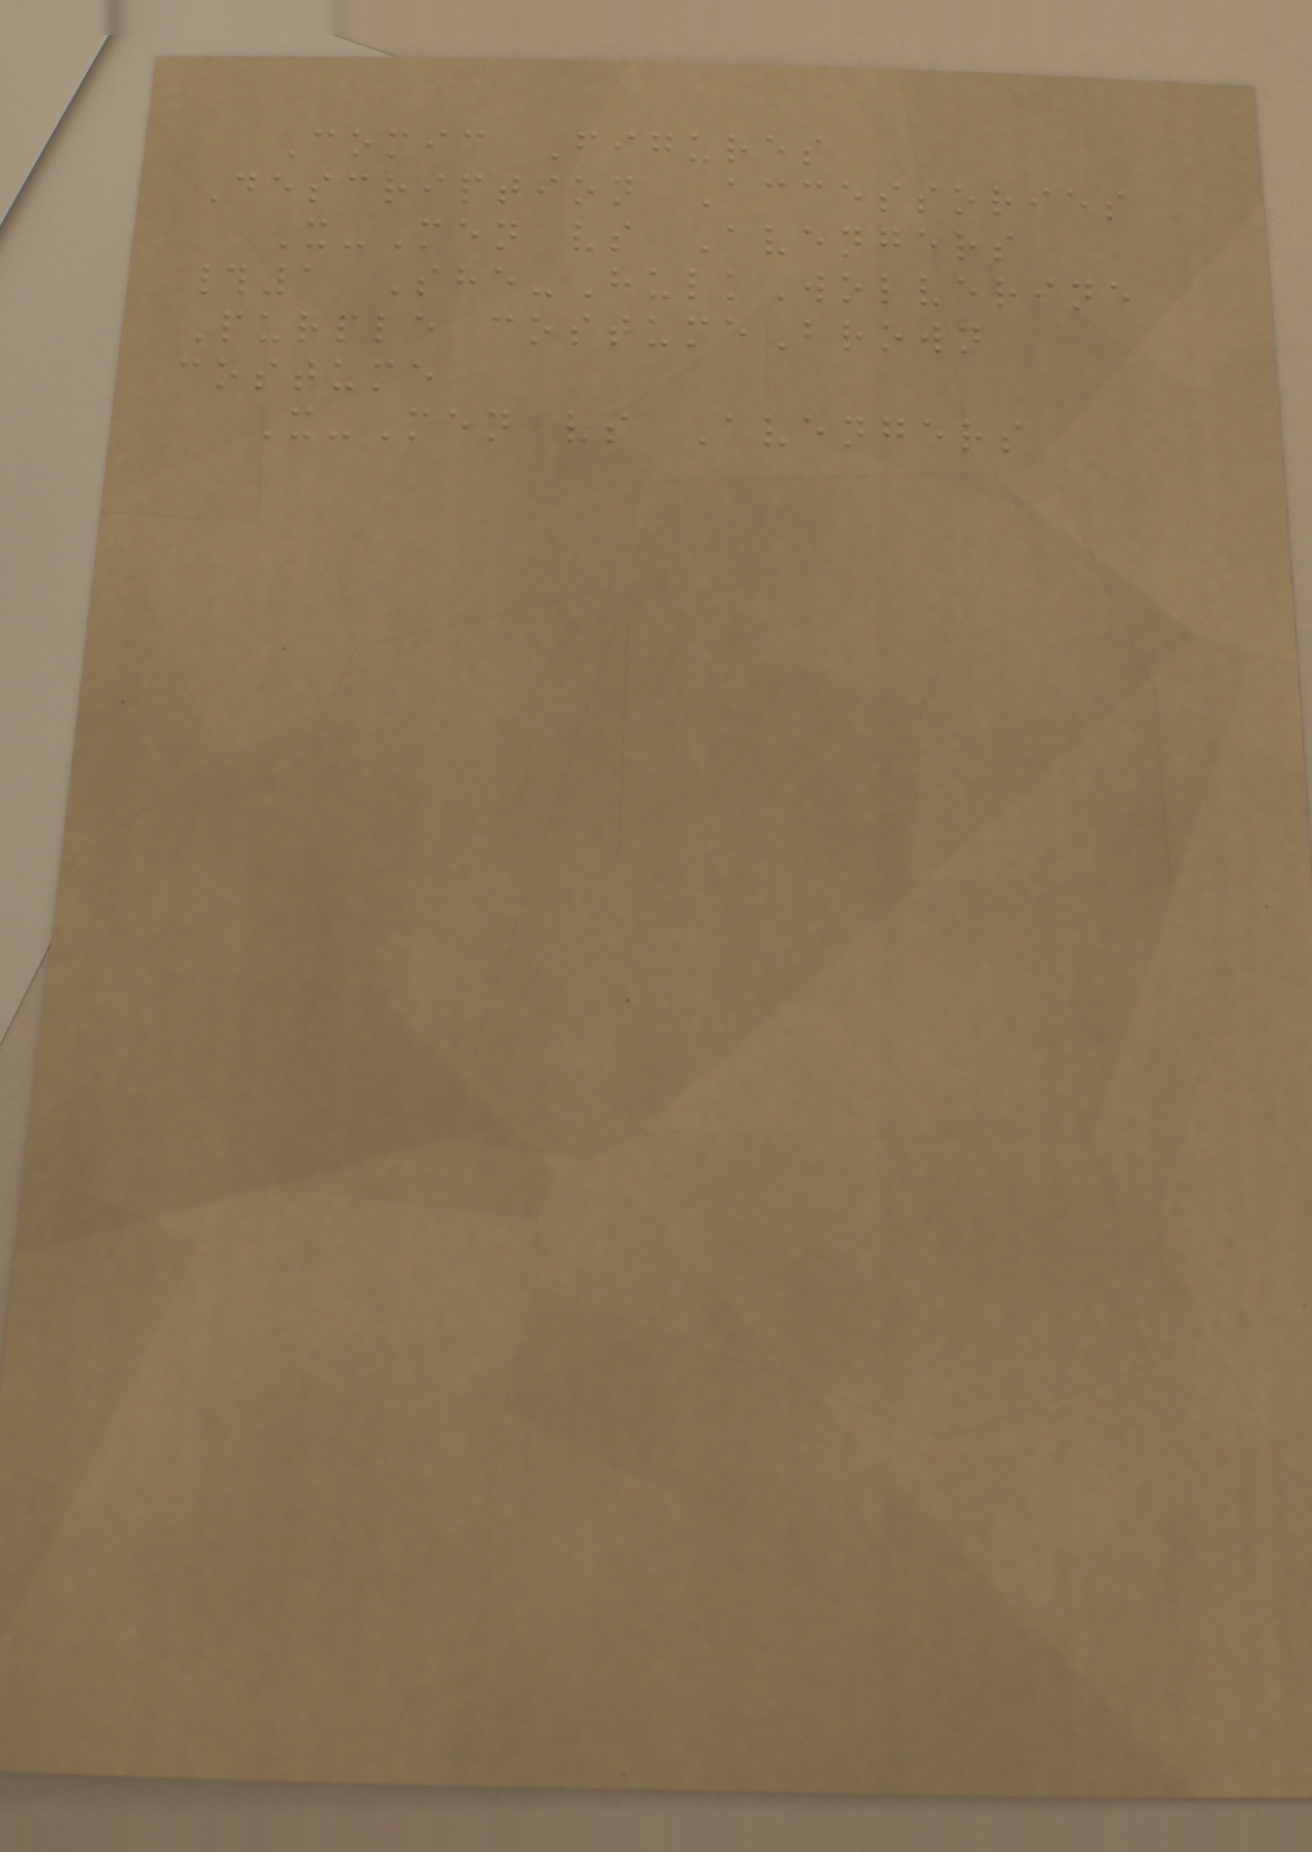Comic Figures
Description Accessories
X-Men vs Avengers
#1 She-HulkWolverine
Purple costumeBrown
costume
X-Men vs Avengers
